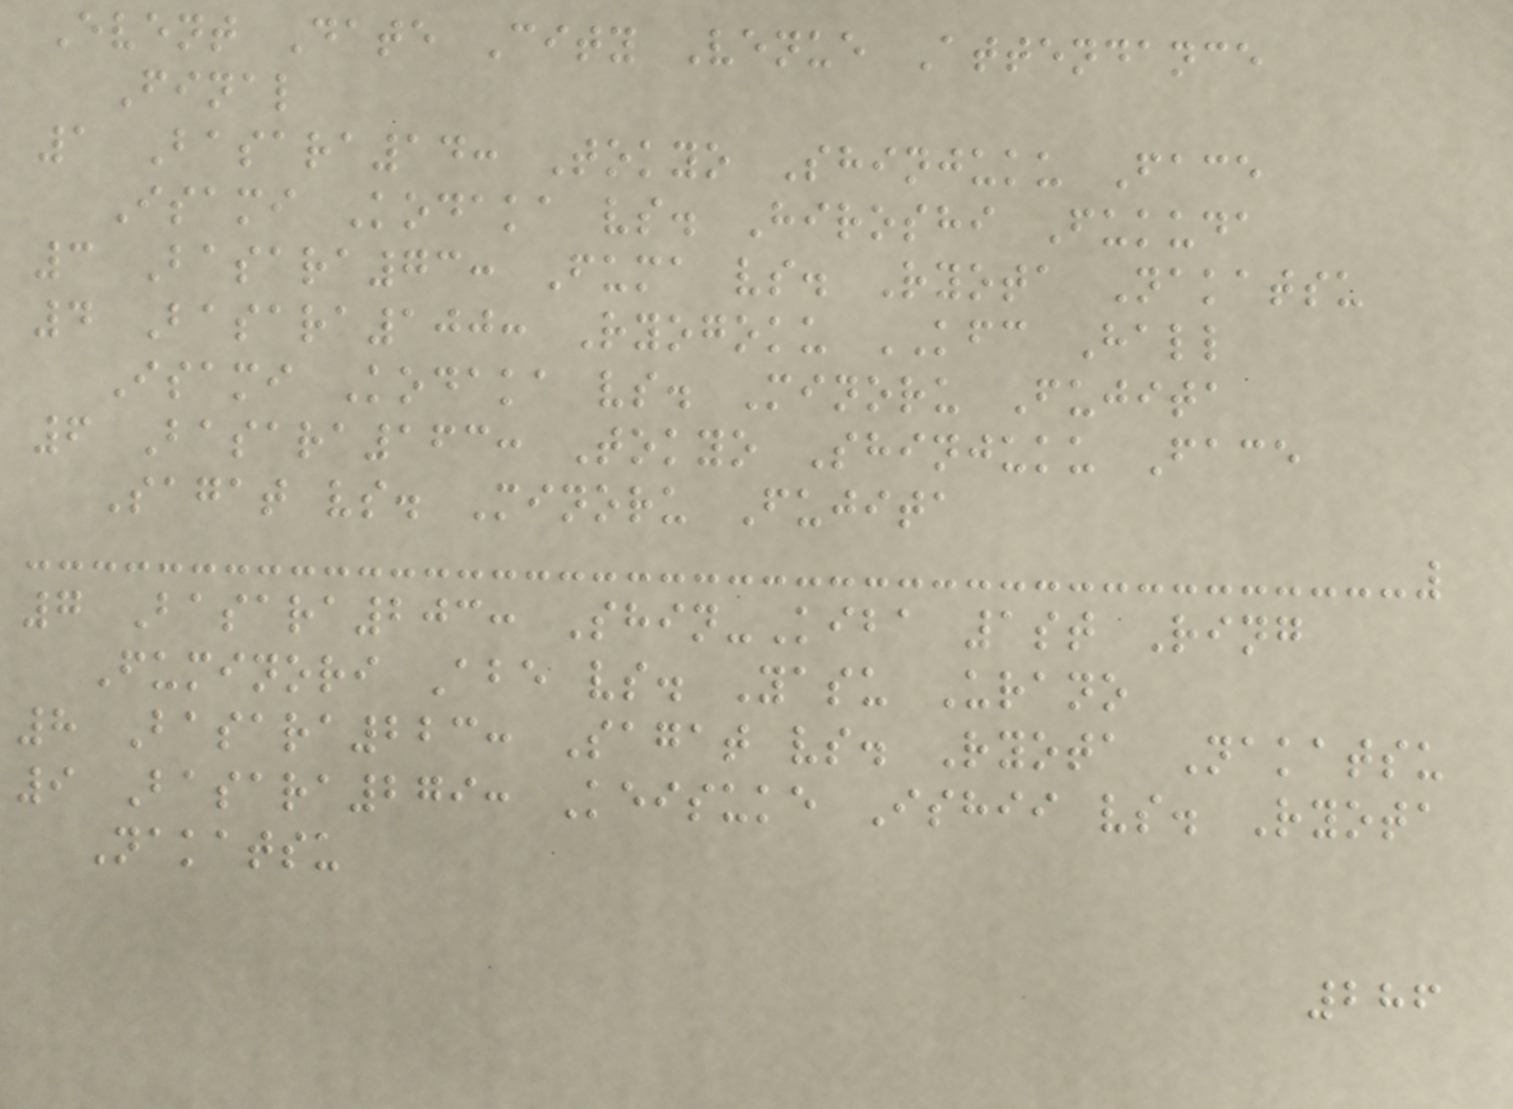Event Date City Venue Attendance
Final
1 Basara14: Tokyo Shinjuku Face
Isami Kodaka vs. Hiroshi Fukuda
3 Basara73: Fuma vs. Ryota Nakatsu
4 Basara100: Ryogoku KFC Hall
Isami Kodaka vs. Minoru Fujita
6 Basara163: Tokyo Shinjuku Face
Sagat vs. Minoru Fujita
7 Basara203: Shin-Kiba 1st Ring
Fuminori Abe vs. Yasu Urano
8 Basara223: Sagat vs. Ryota Nakatsu
9 Basara279: Keisuke Ishii vs. Ryota
Nakatsu
286
